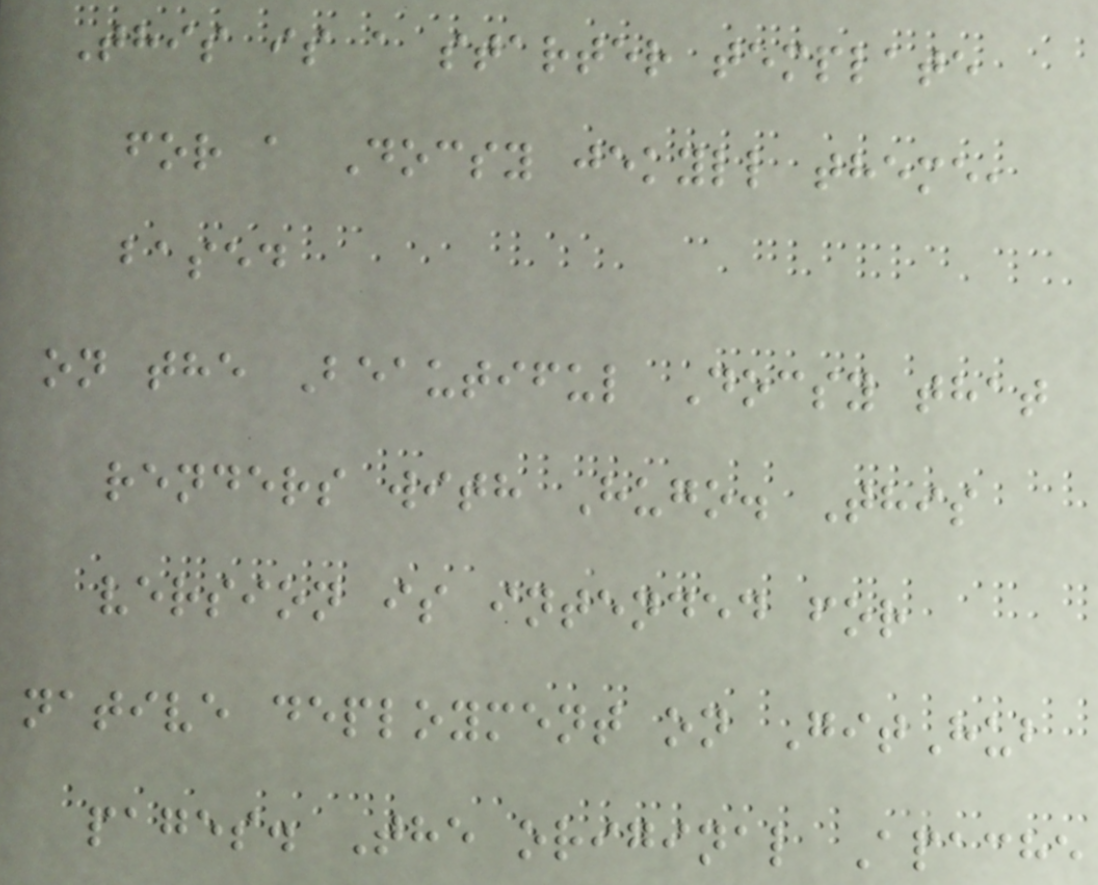This is a starter template
for a Docsy jekyll theme,
based
on the Beautiful Docsy that
renders with Hugo. This
version is intended for
native deployment on GitHub
pages. The original Apache
